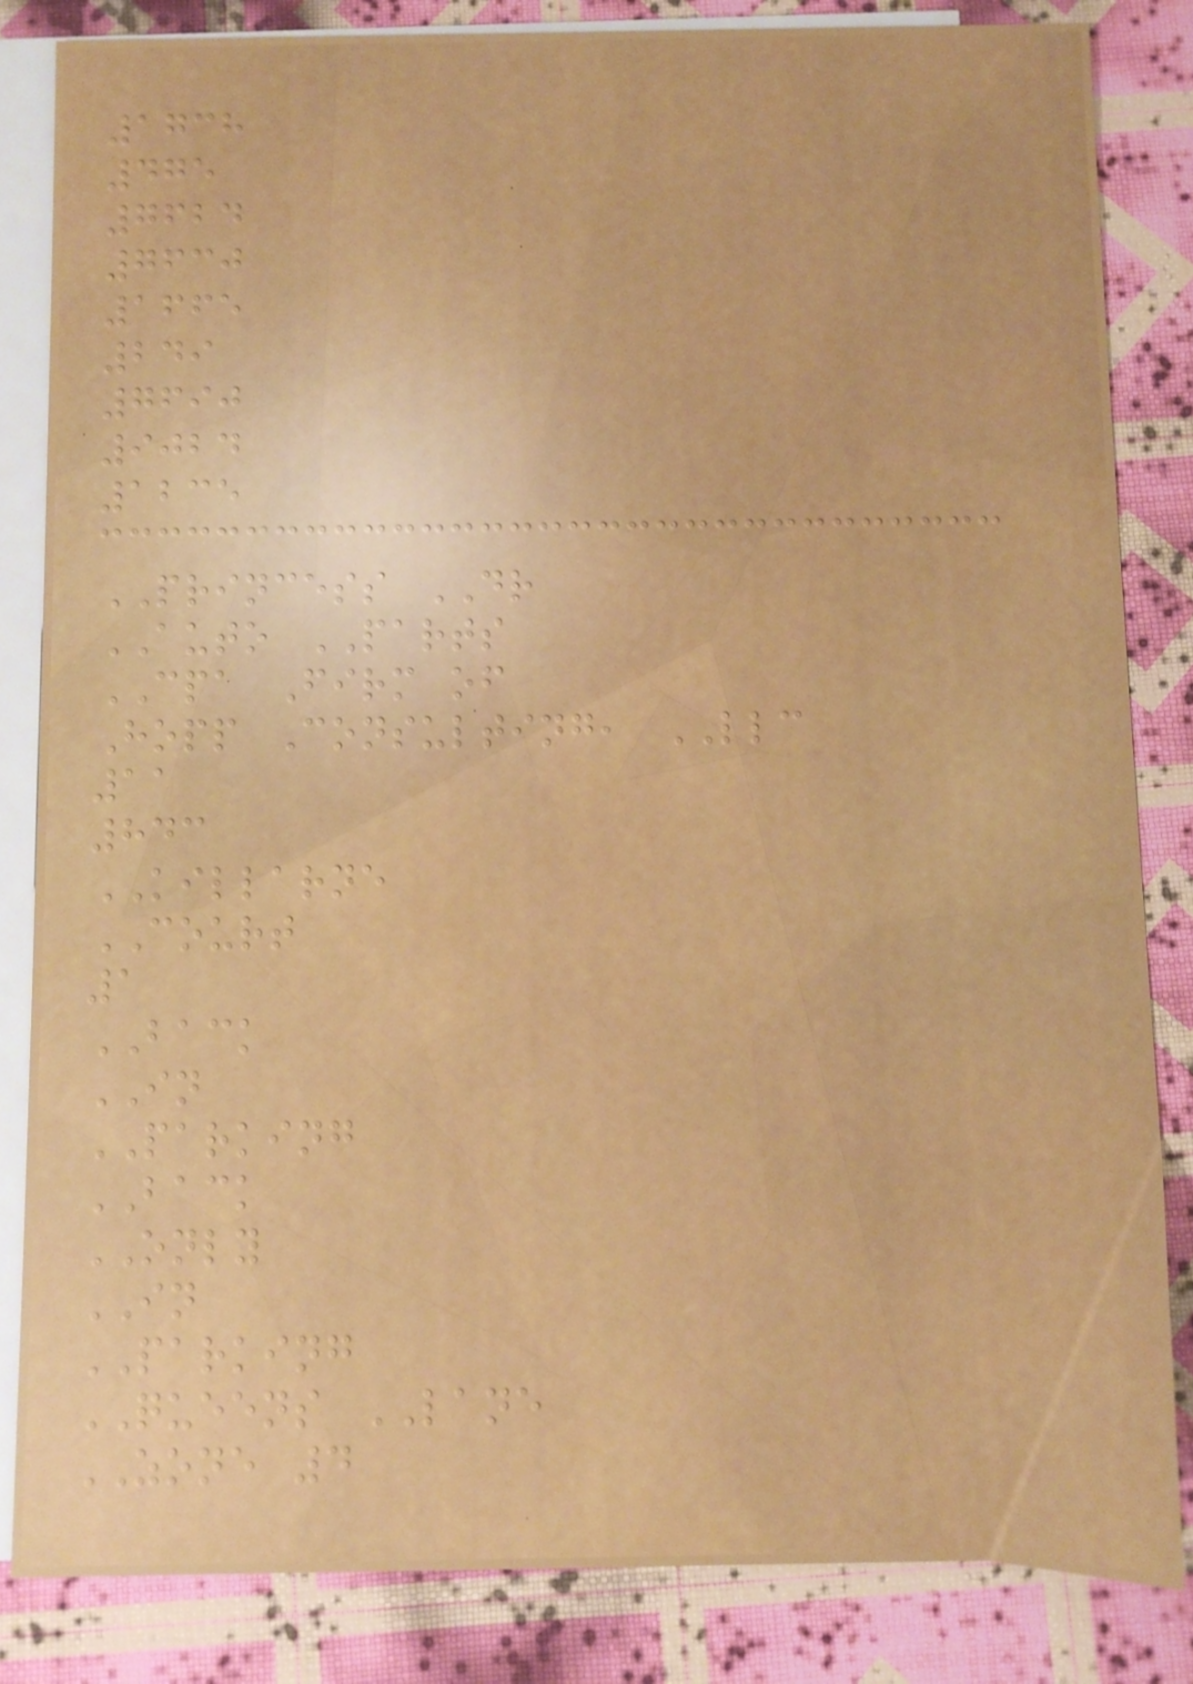1738
475
7624
7630
1665
249
7690
9024
1235
PRINCESS DR
AUTO PARTS
CPA Firm of
Hopp Consulting, LLC
11
843
KILLARNE
COURT
1
BACK
IN
PARKING
BACK
ONLY
IN
PARKING
QUEENS LANE
ZONE 4
